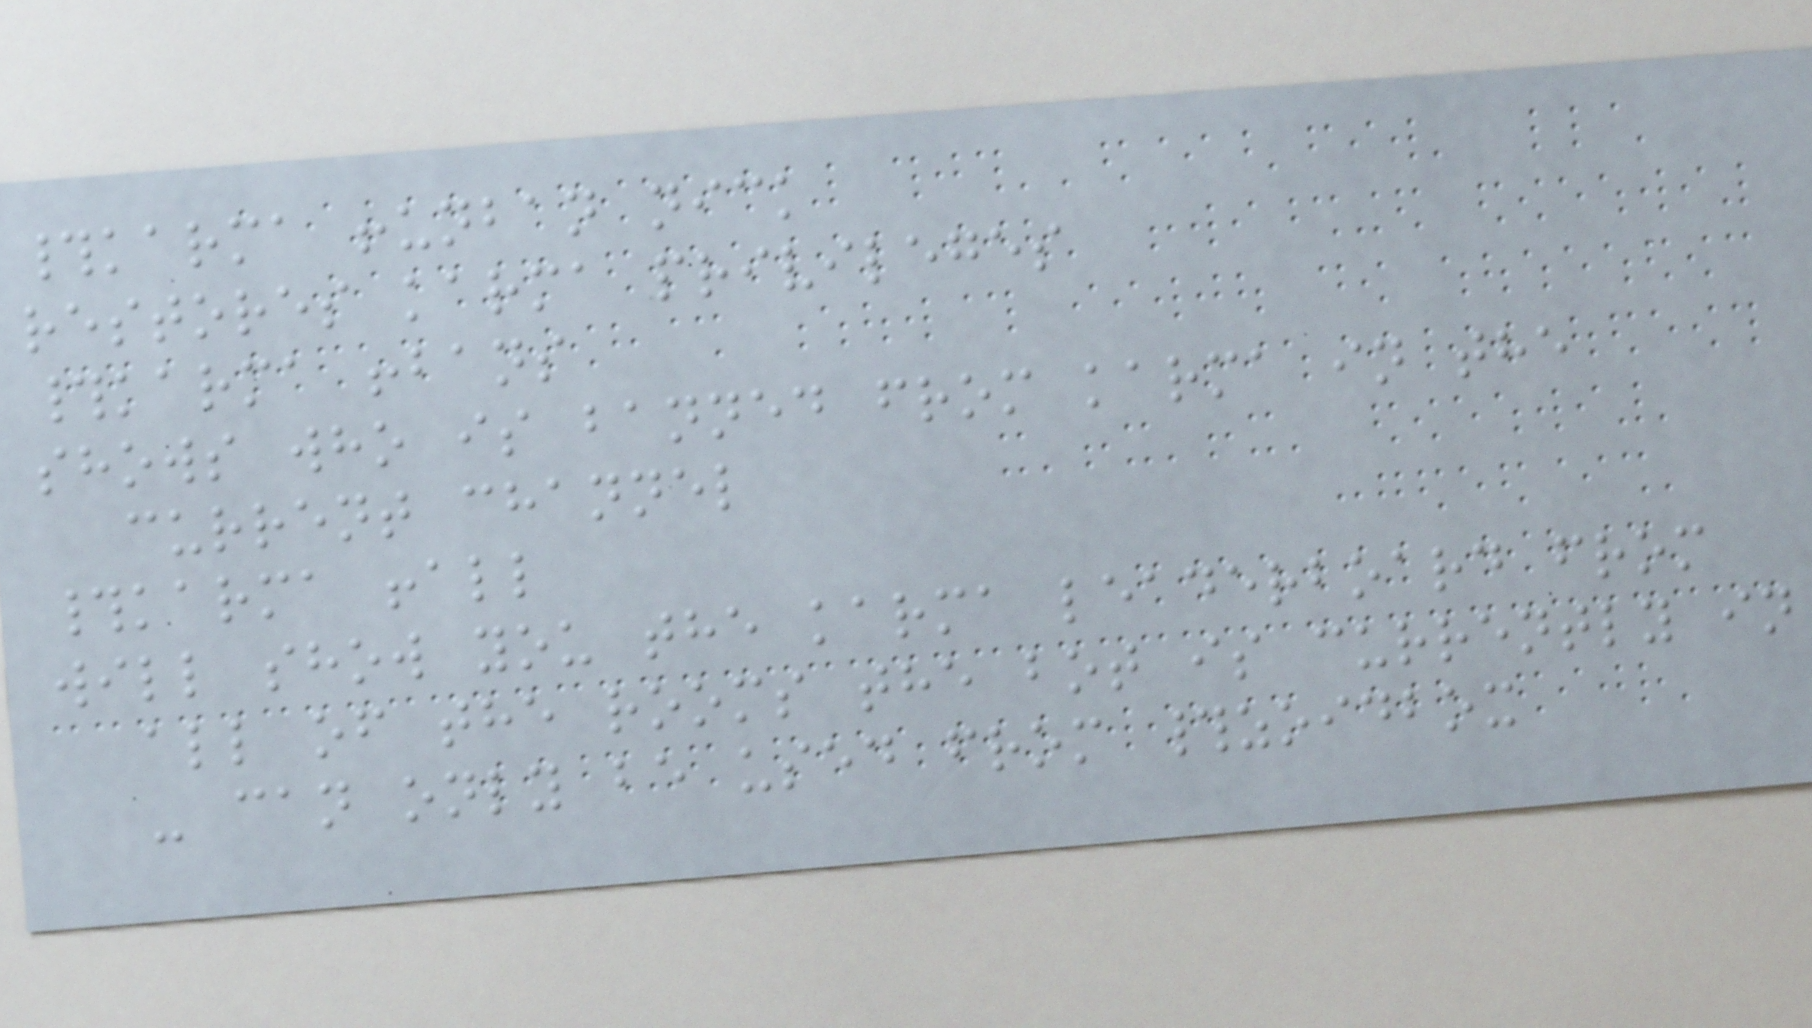#karma !unban nick
restores karma privileges
#karma !bans
shows who is banned from karma in the
current channel
#karma !all
will show you the karma leaderboard from
all of the rooms the bot is currently in
- can only be used from #zoidbox
